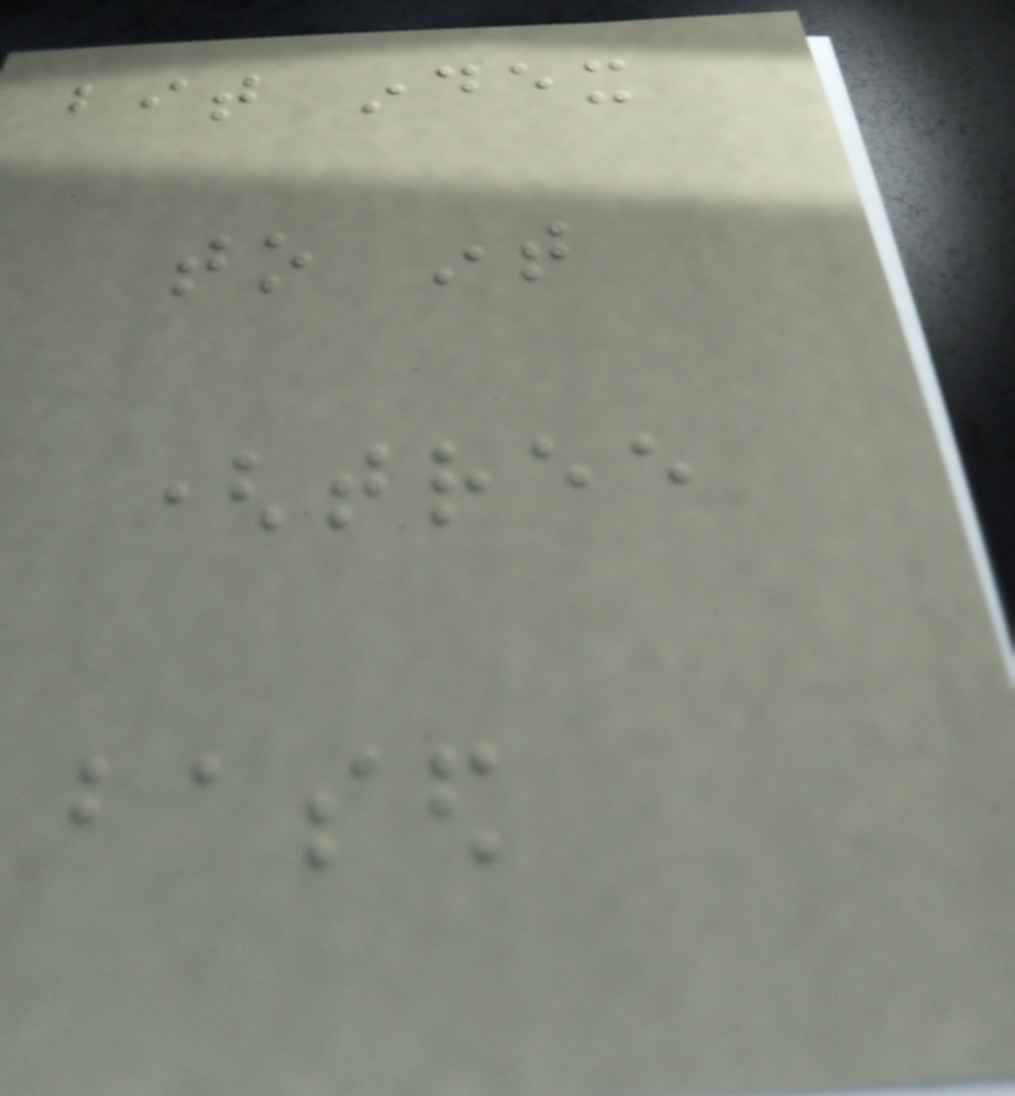bit index
to int
(tree
based
